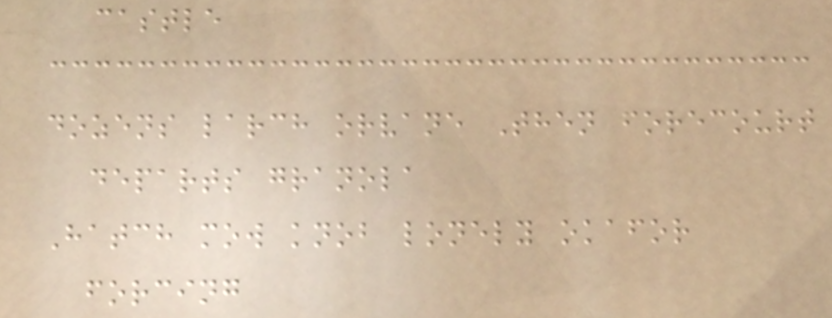castle
dozens larch orvane Then forecourt
departs granola
Hatch mow knob lonely okafor
forcing
